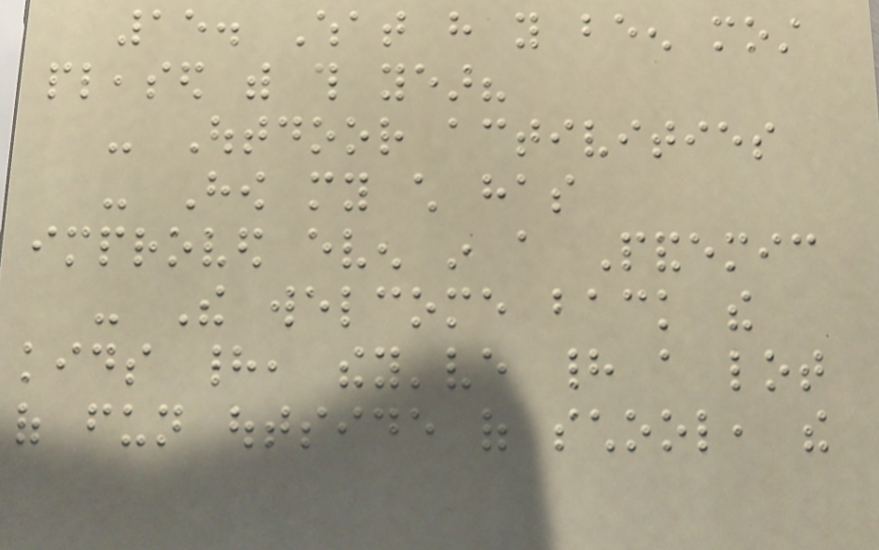15. What have you been most
pleased with this year?
- Outdoor activities
- How my child has
improved even in a Pandemic
- The welcome back the
kids had, they've had a lot
of fun outside of school, the
